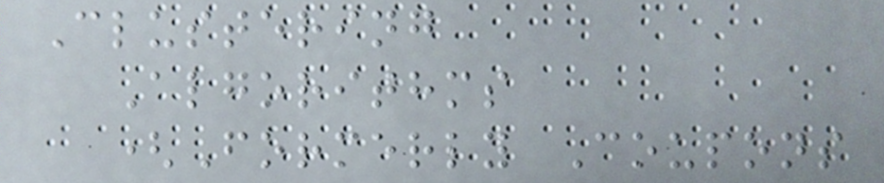Clustering
Algorithms
(Formerly Coupons
